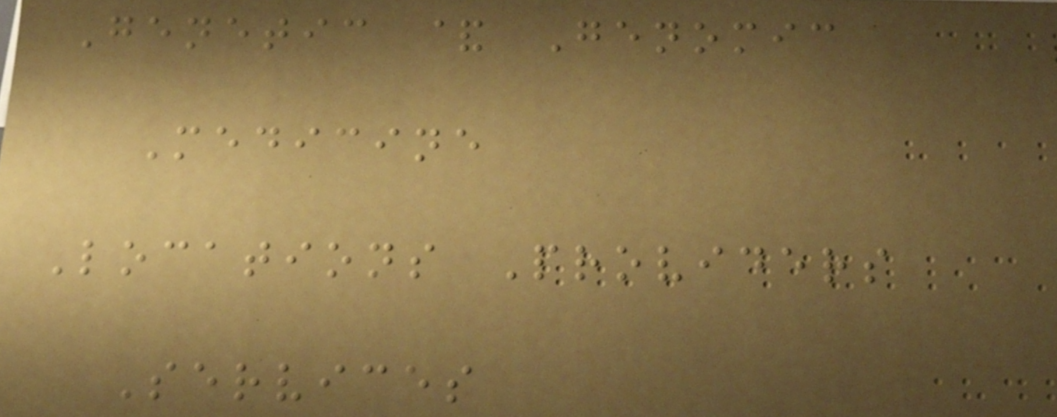Genetic & Genomic
Medicine
Locations Providers
Services
